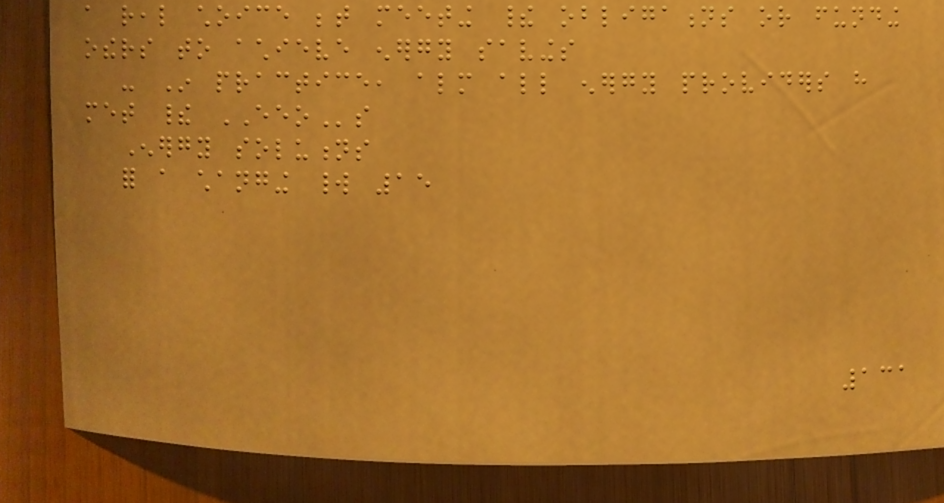a real choice between meeting their obligations or funding
others to achieve energy savings
- In practice, almost all energy providers have
met their EEOs
Energy solutions
for a changing world 15
131
